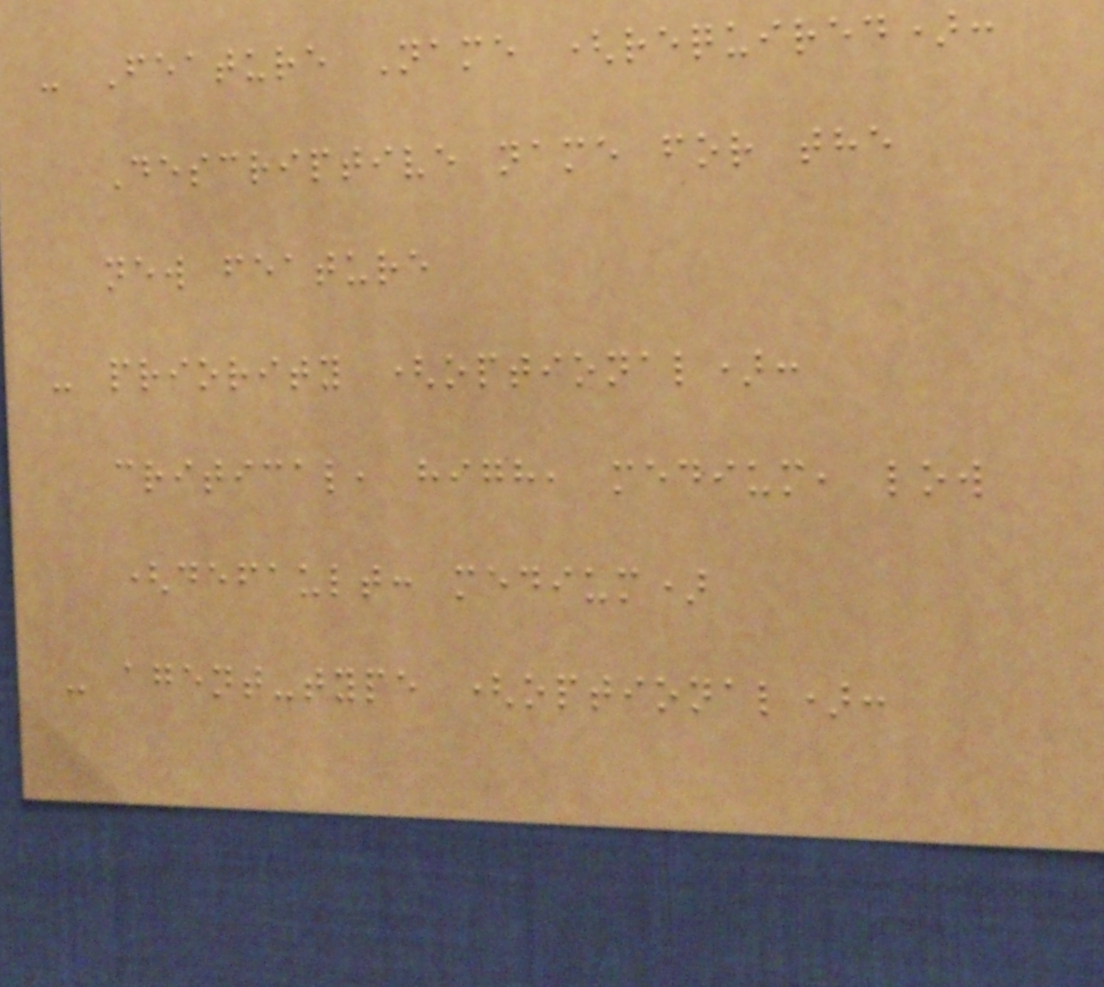- Feature Name (required):
Descriptive name for the
new feature
- priority (optional):
critical, high, medium, low
(default: medium)
- agent-type (optional):
